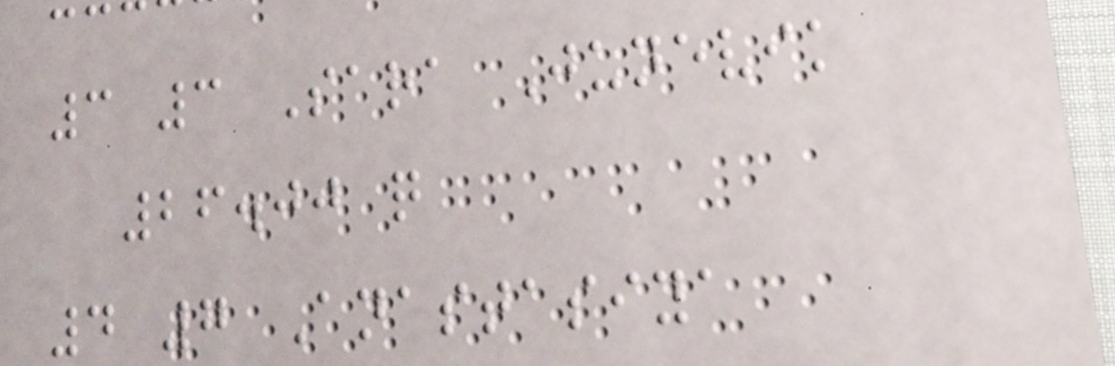3 3 Sara Junevik
26.00 q
4 7 Anastasiya
